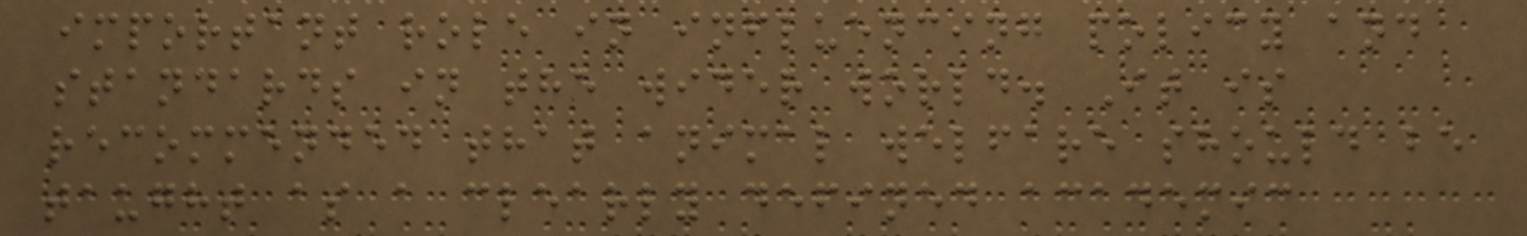important role in influencing policy and
standards in the wider world. It is
recommended that animal welfare should be
taught as a clearly defined academic
